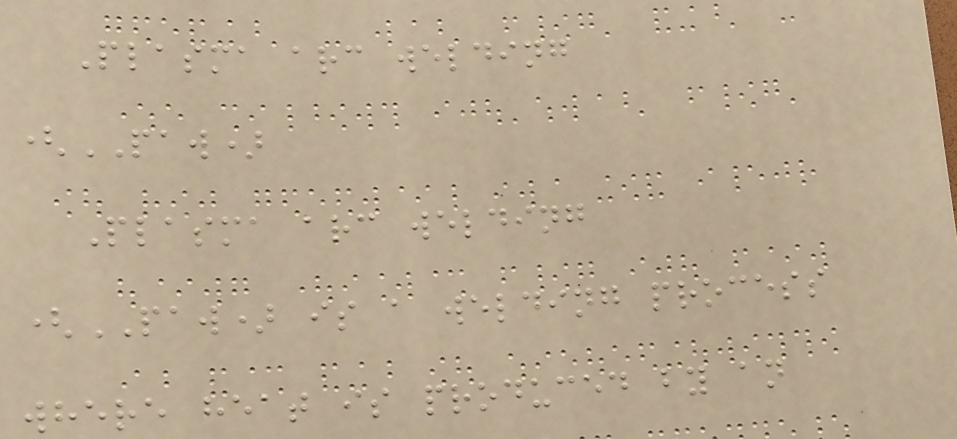Plasma arc welding
(PAW)
Plasma arc welding
(PAW) is a welding process
where heat is produced by an
